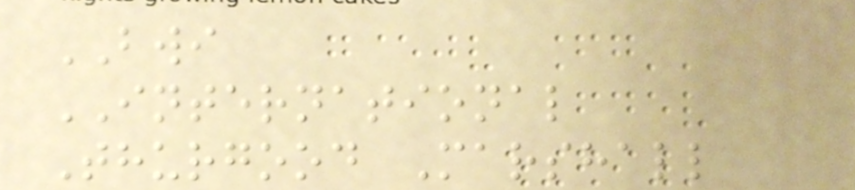BWI
INTERNATIONAL
Thurgood Marshall
